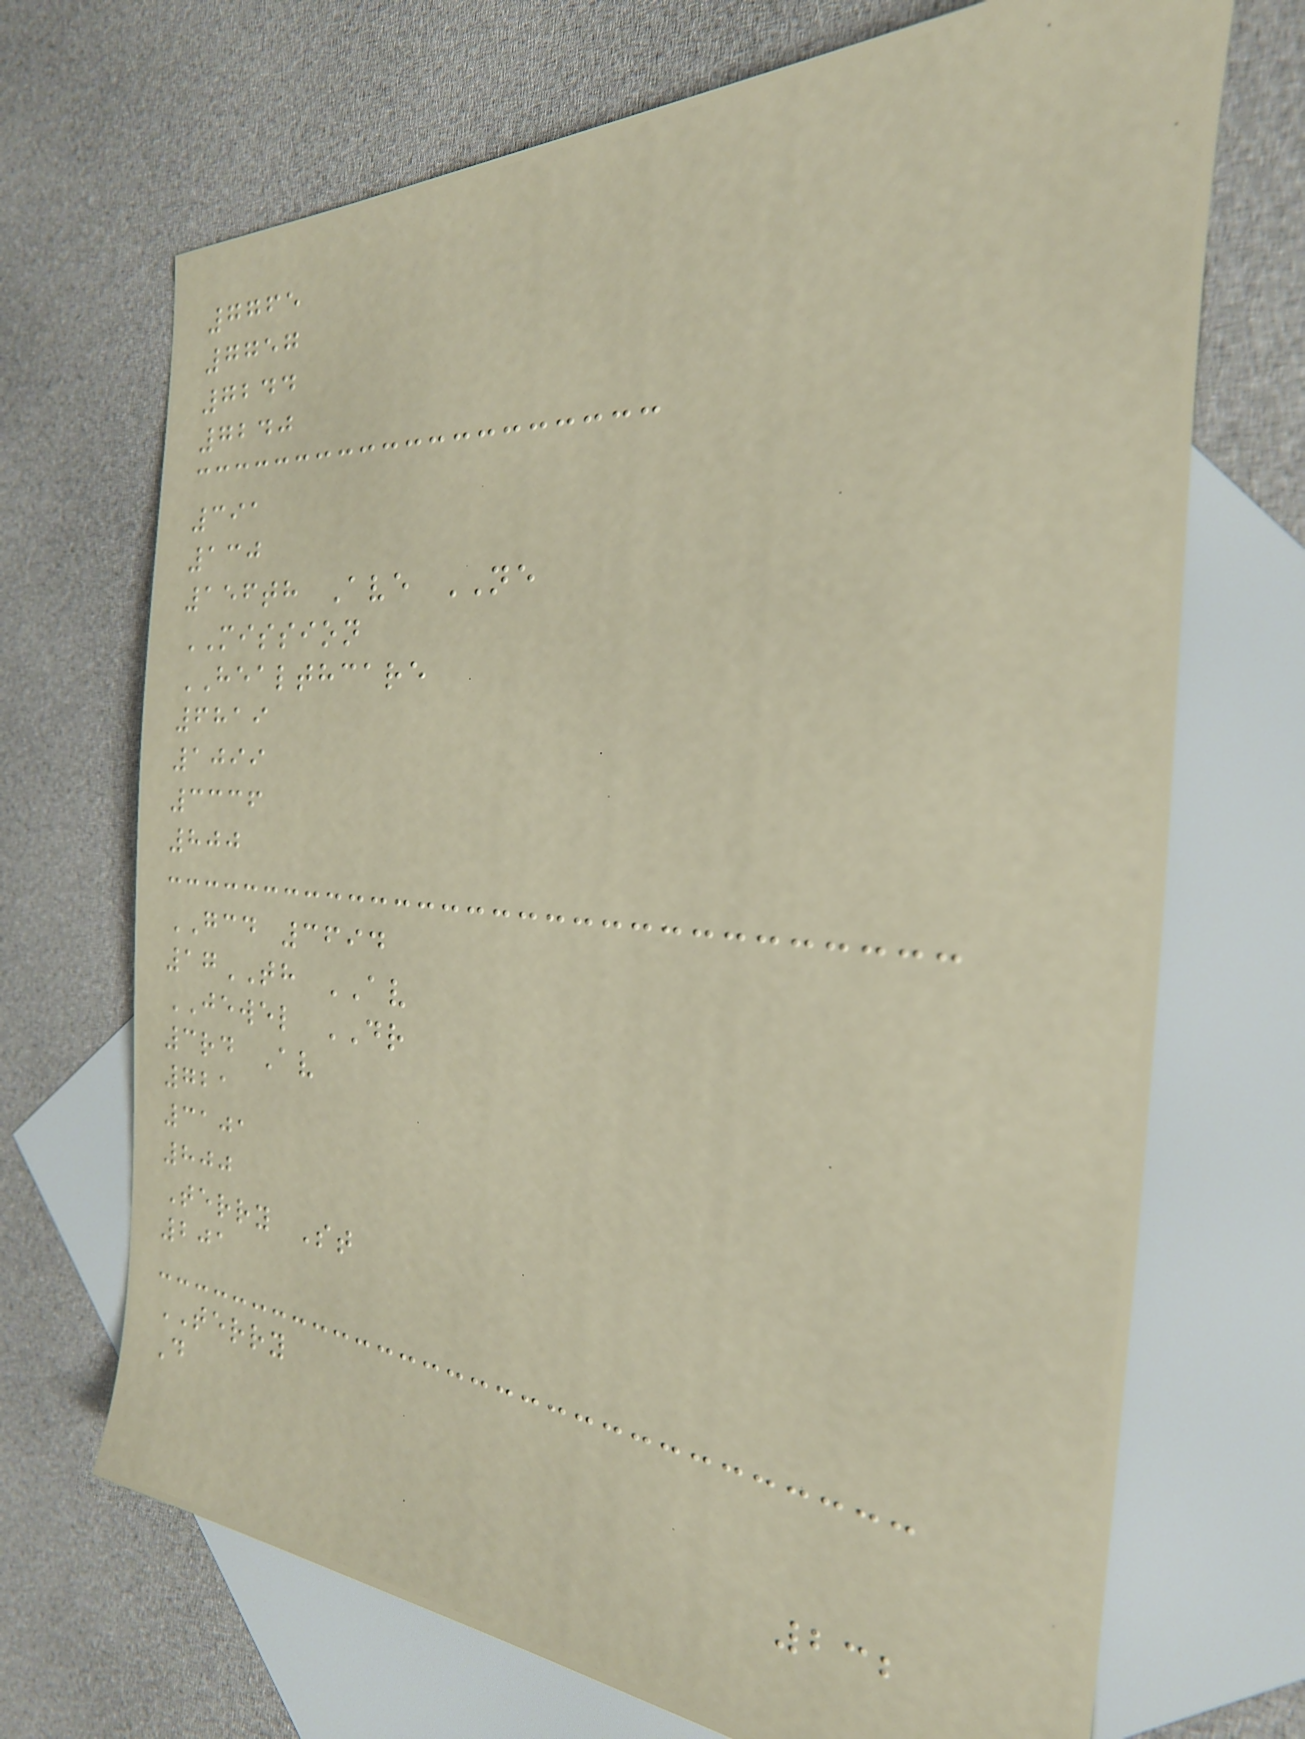7765
7757
7244
7240
391
130
156th Ave NE
MISSION
HEALTHCARE
6819
1099
3336
800
GCD 3694
17TH AV
JEWEL DR
3rd Av
721
3101
800
Terry St
201
TERRY
D
232
